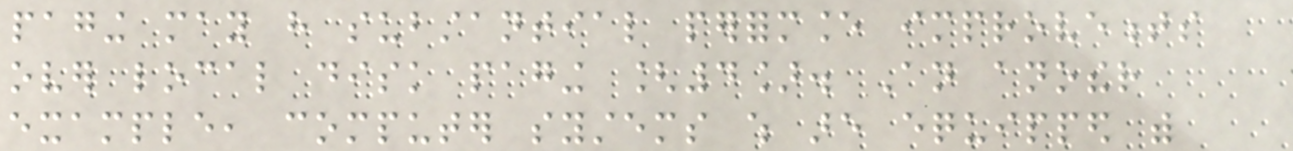paging may have substantial performance improvements
over local disk paging [4]. An another
example, computer systems which are equipped with
